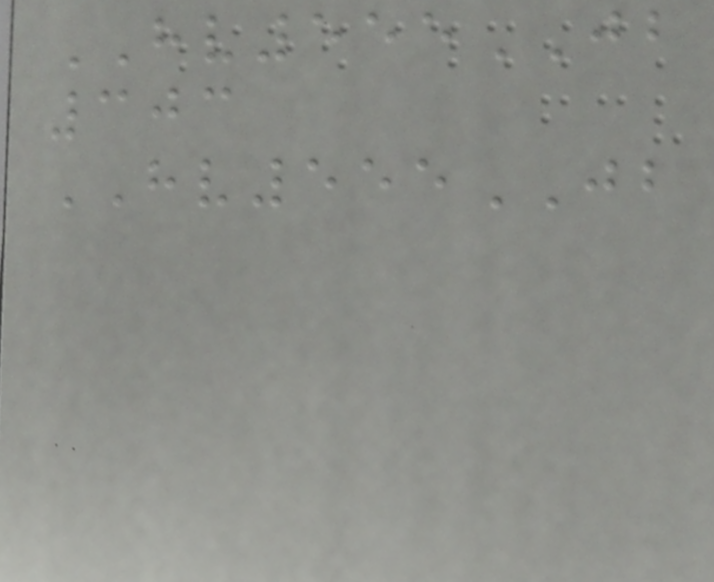HV555JB
303
HV555JB
